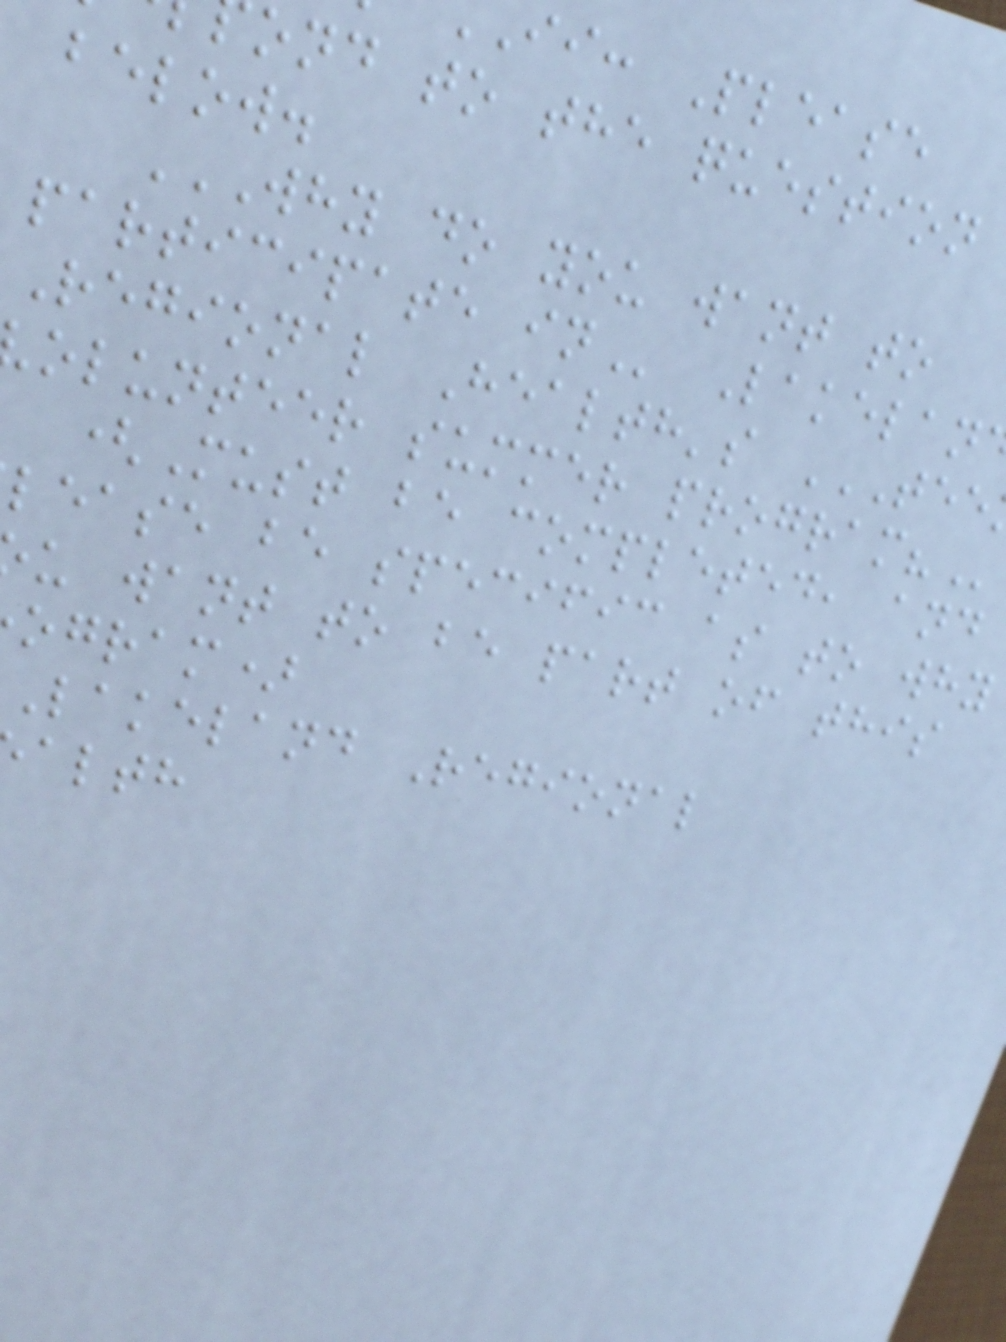ii: Please
ond to the question
below.
WHY DO YOU WANT TO
participate
Regional Health's
olunteer summer
(Must be completed, and
lease be specific as to why
u want to be part of this
ogram)
Lakeland Regional
alth
